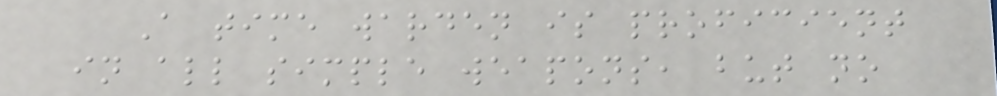A time warden is proficient
in all simple weapons, but no
